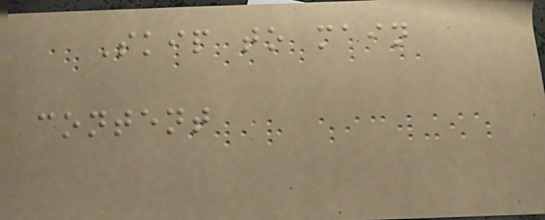Skip to main
content
